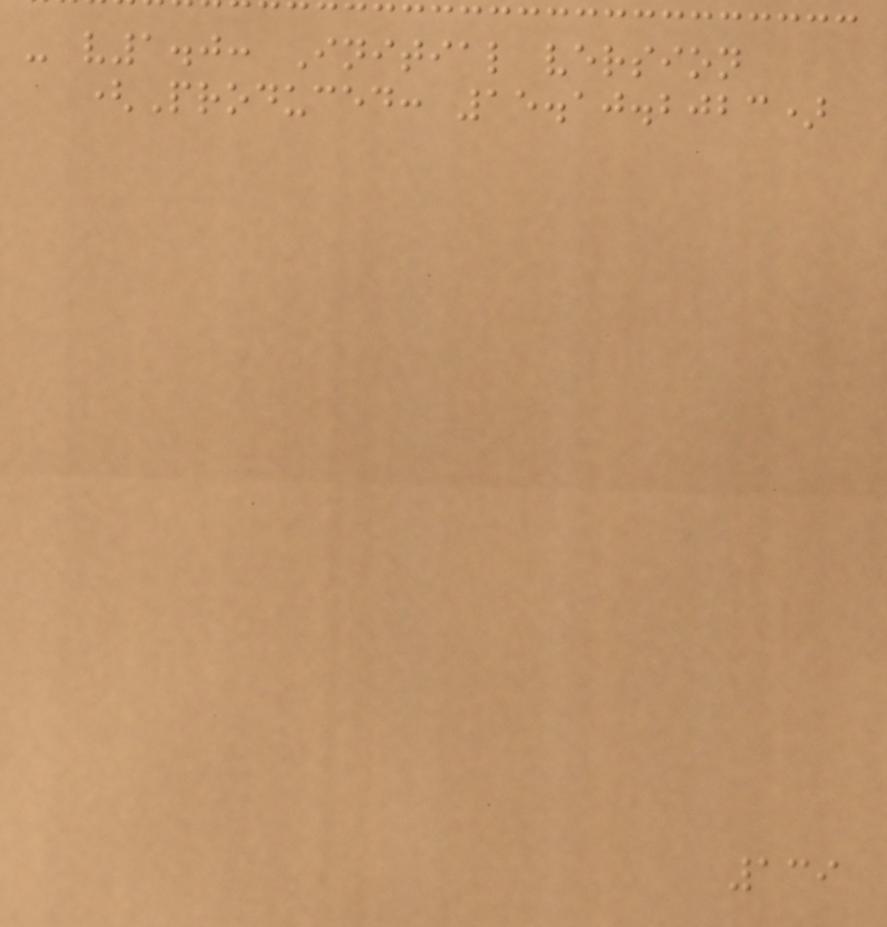- v1.0: Initial version
(Produced: 15.10.2023)
139
